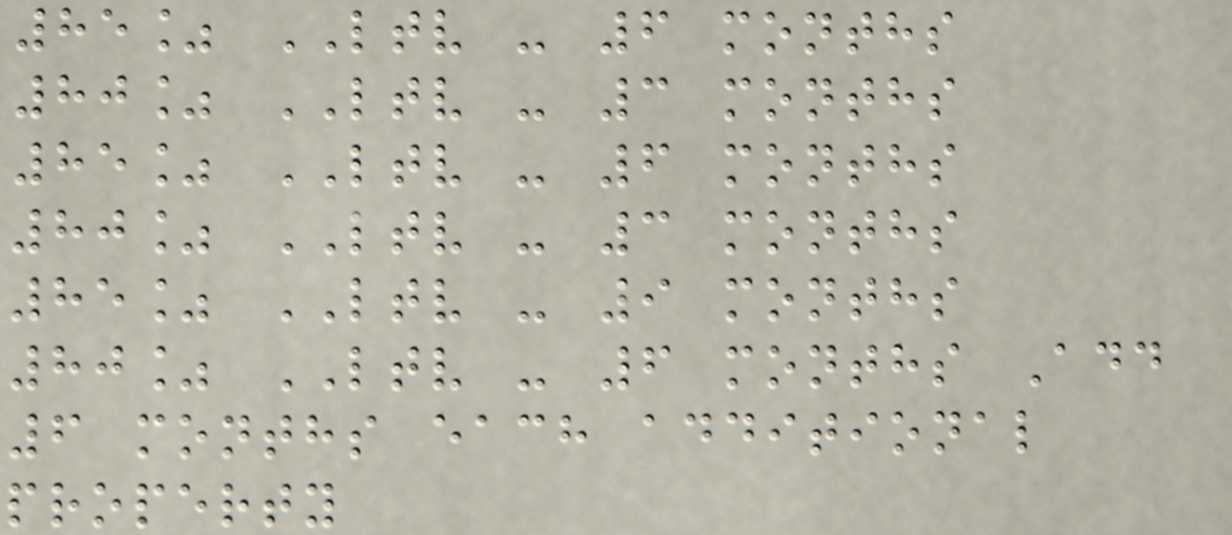85% LTV - 6 months
80% LTV - 3 months
85% LTV - 6 months
80% LTV - 3 months
85% LTV - 9 months
80% LTV - 6 months Add
6 months each additional
property
